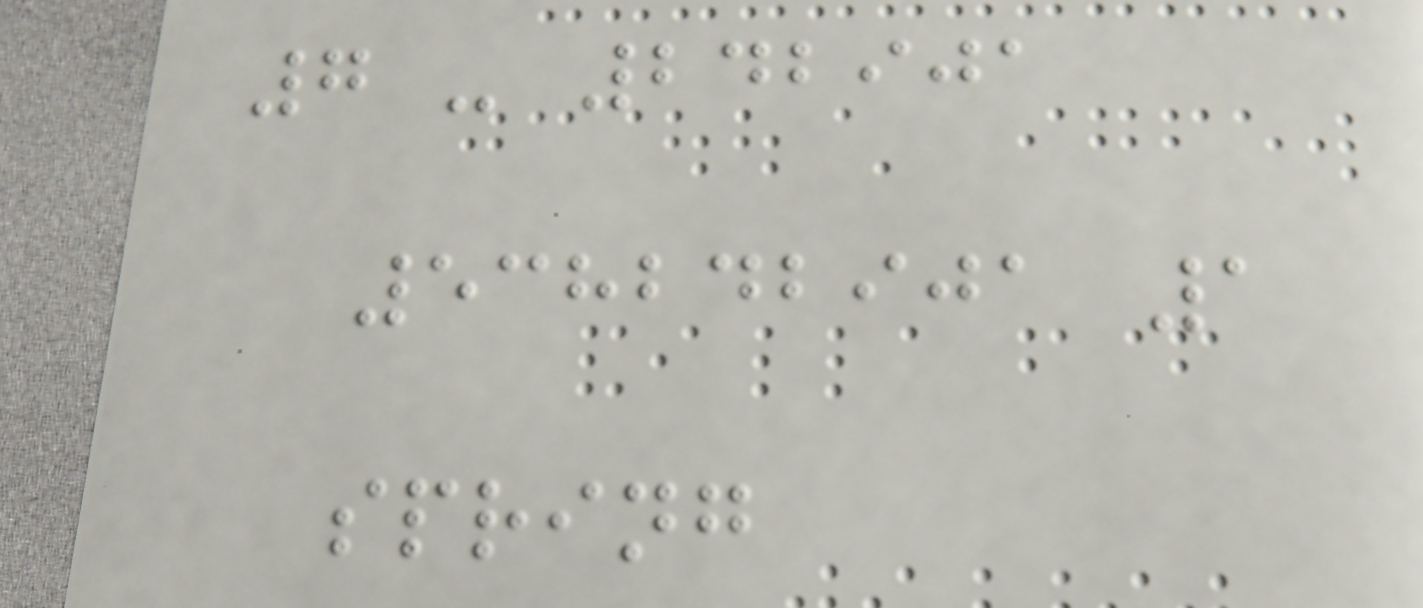7 - 242901
538242901 1
spring
